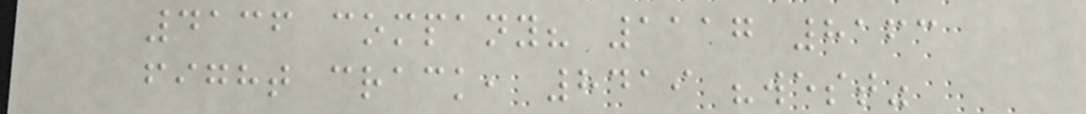4136 company? 1117 8163
fight crack, 8419 "west"
